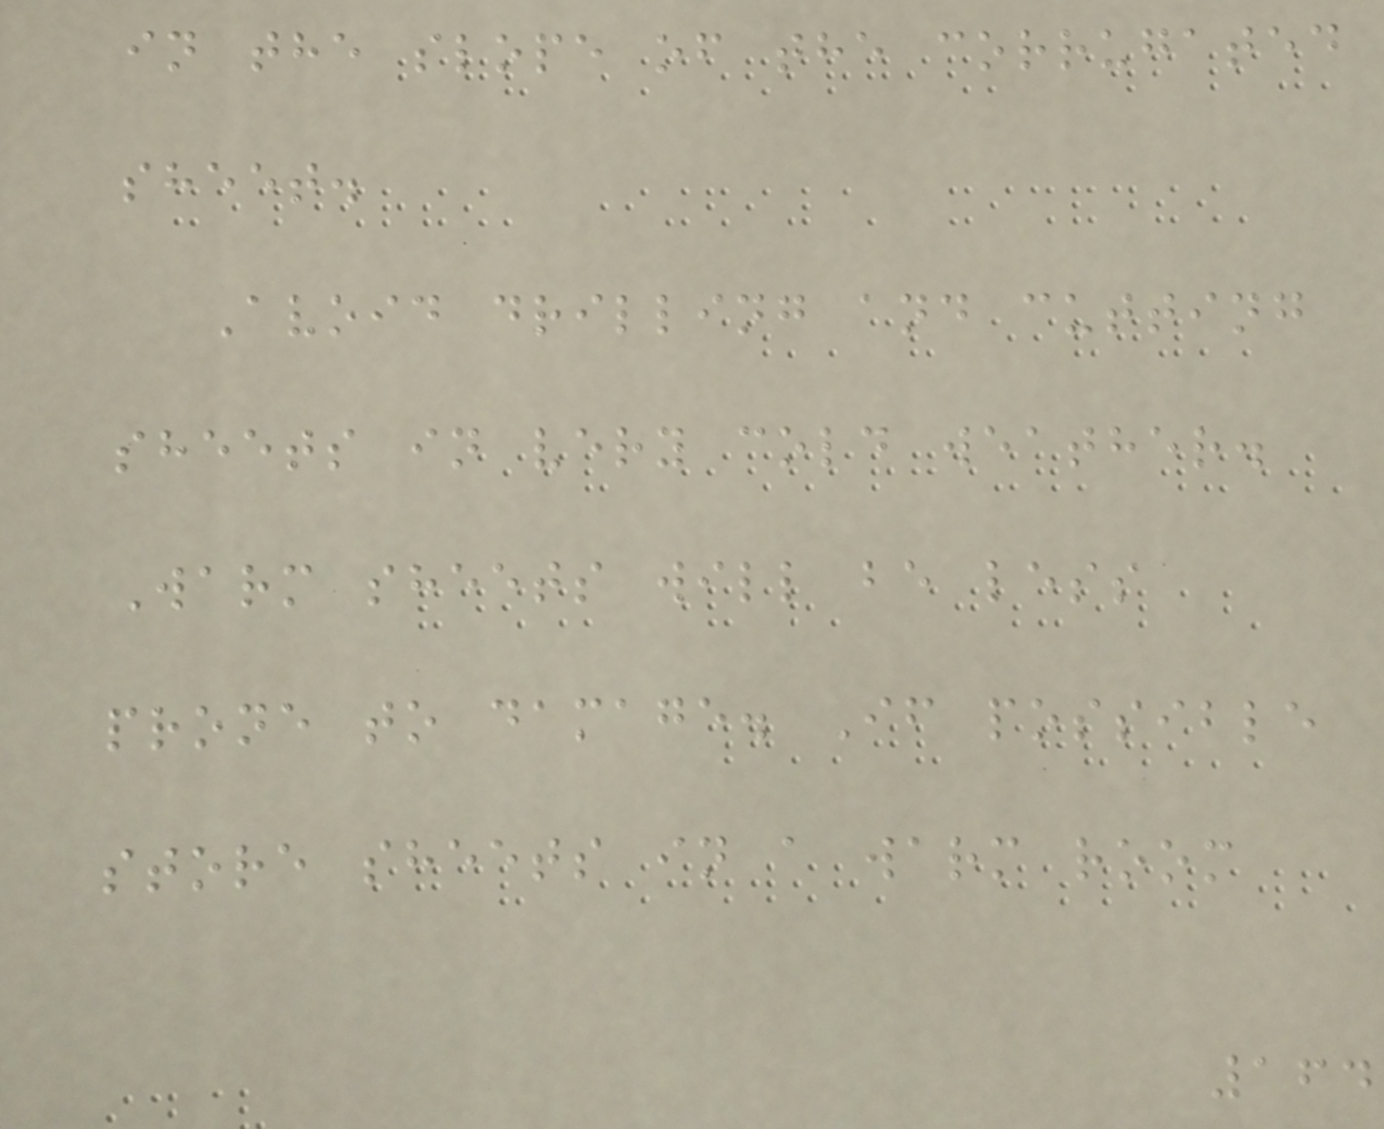in the slope of the corrugated
sheet.
Avoid drilling and cutting
sheets in very cold weather.
Warm sheets will be less
prone to damage. If possible
store sheets in a warm room
164
